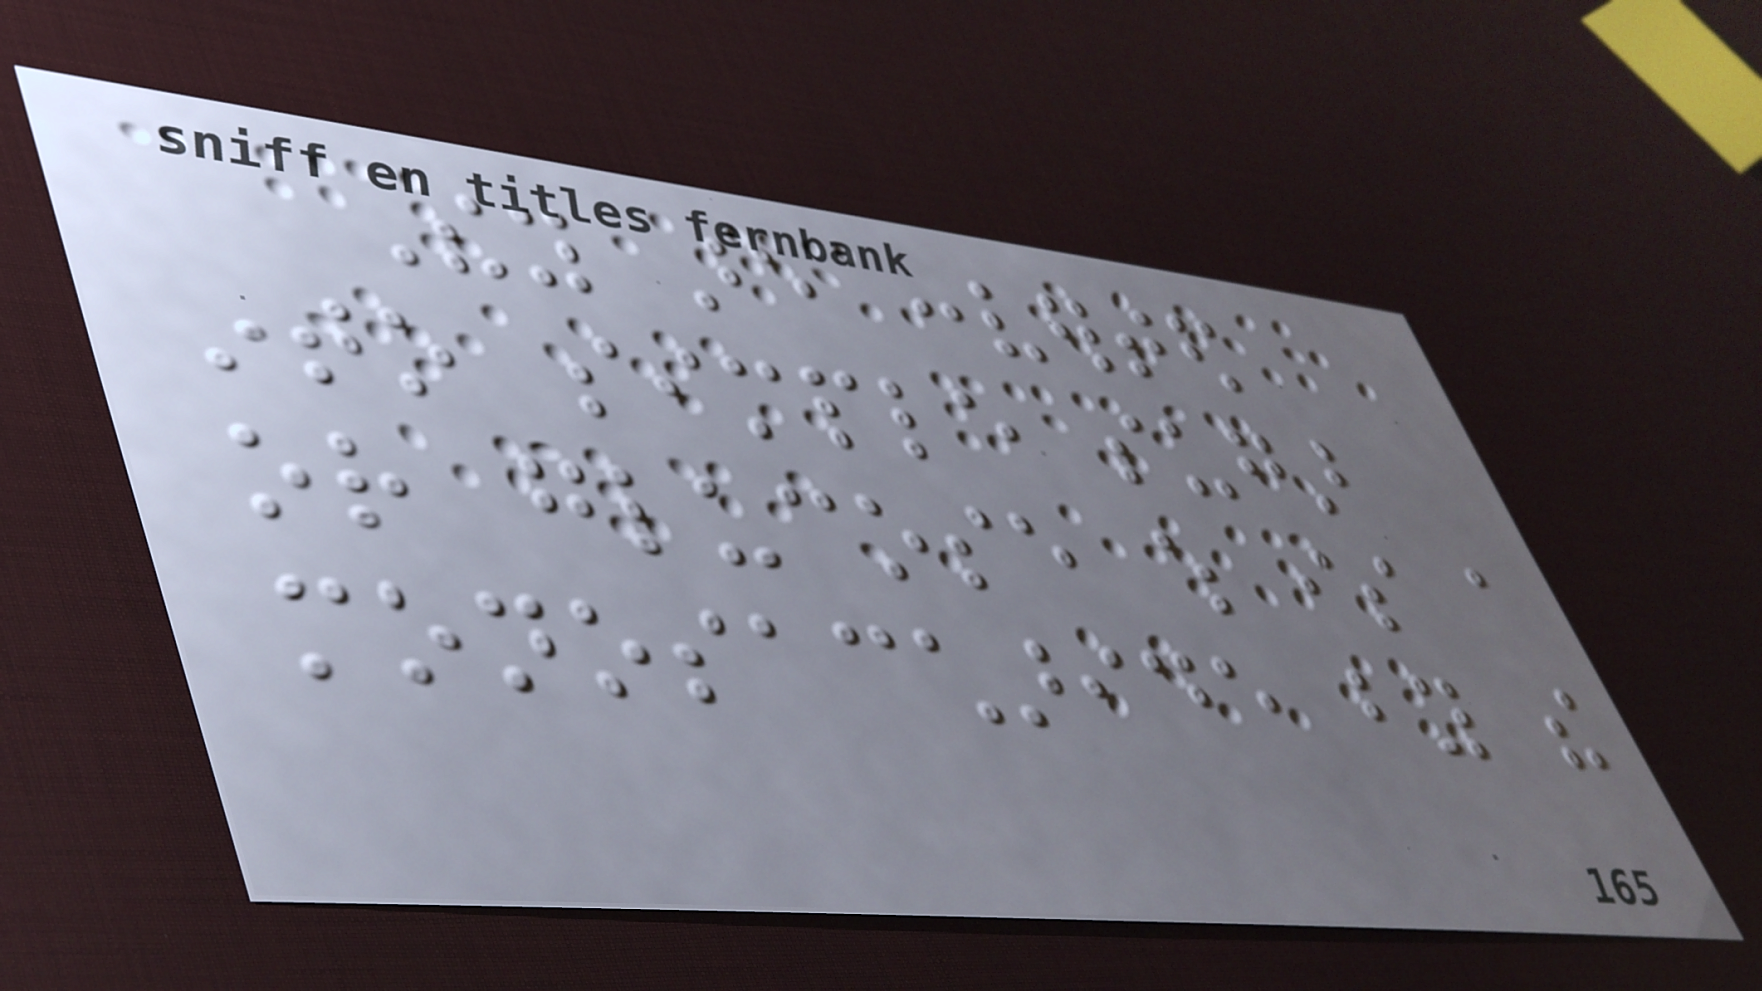They are converted
into simple sugar
or glucose which is a
monosaccharide by the
